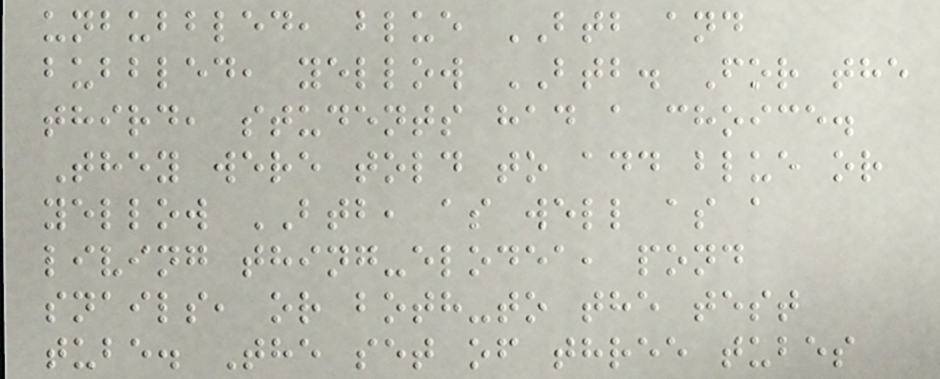unbubbled, blue BTB and
bubbled, yellow BTB. For the
third, students had a choice.
They were told to add blue or
yellow BTB, as well as a
living thing-elodea, pond
snails, or both-to the test
tube. The set of three tubes
